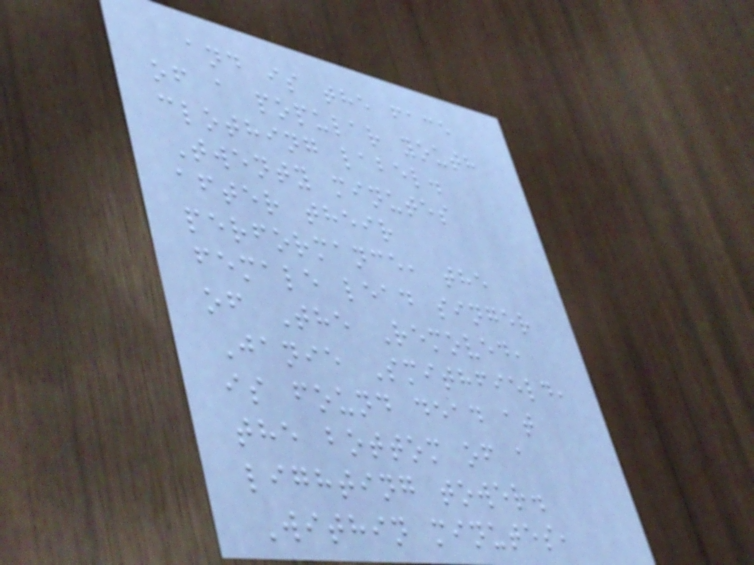and is the face
of a popular youth
clothing label.
Twenty minutes
after their
performance, the
female lead singer
of The Removed,
Janie Smithfield,
is found dead at
the bottom of a
lighting tower.
Within minutes,
